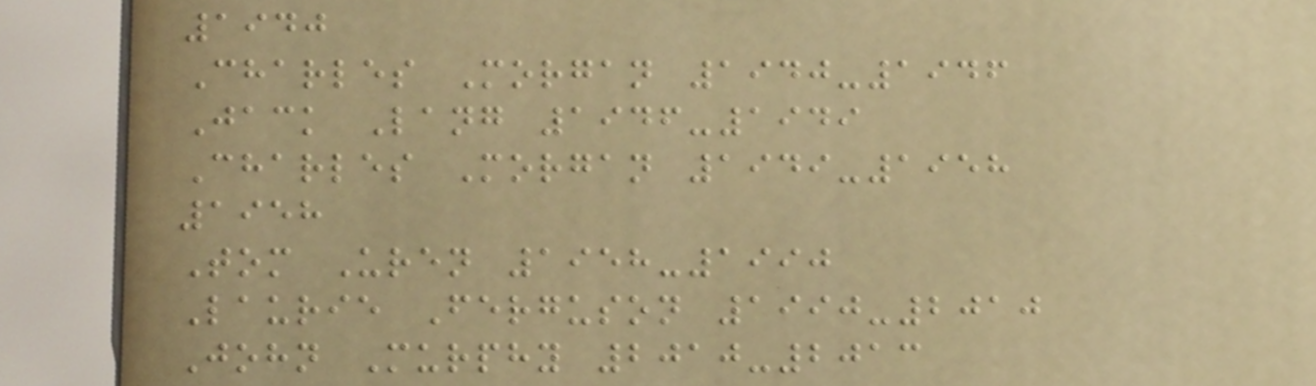1940
Charles Morgan 1940-1946
Jack Lang 1946-1949
Charles Morgan 1949-1958
1958
Tom Uren 1958-1990
Laurie Ferguson 1990-2010
John Murphy 2010-2013
